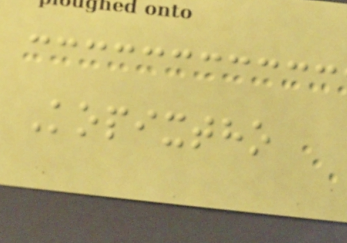Kopixtho
